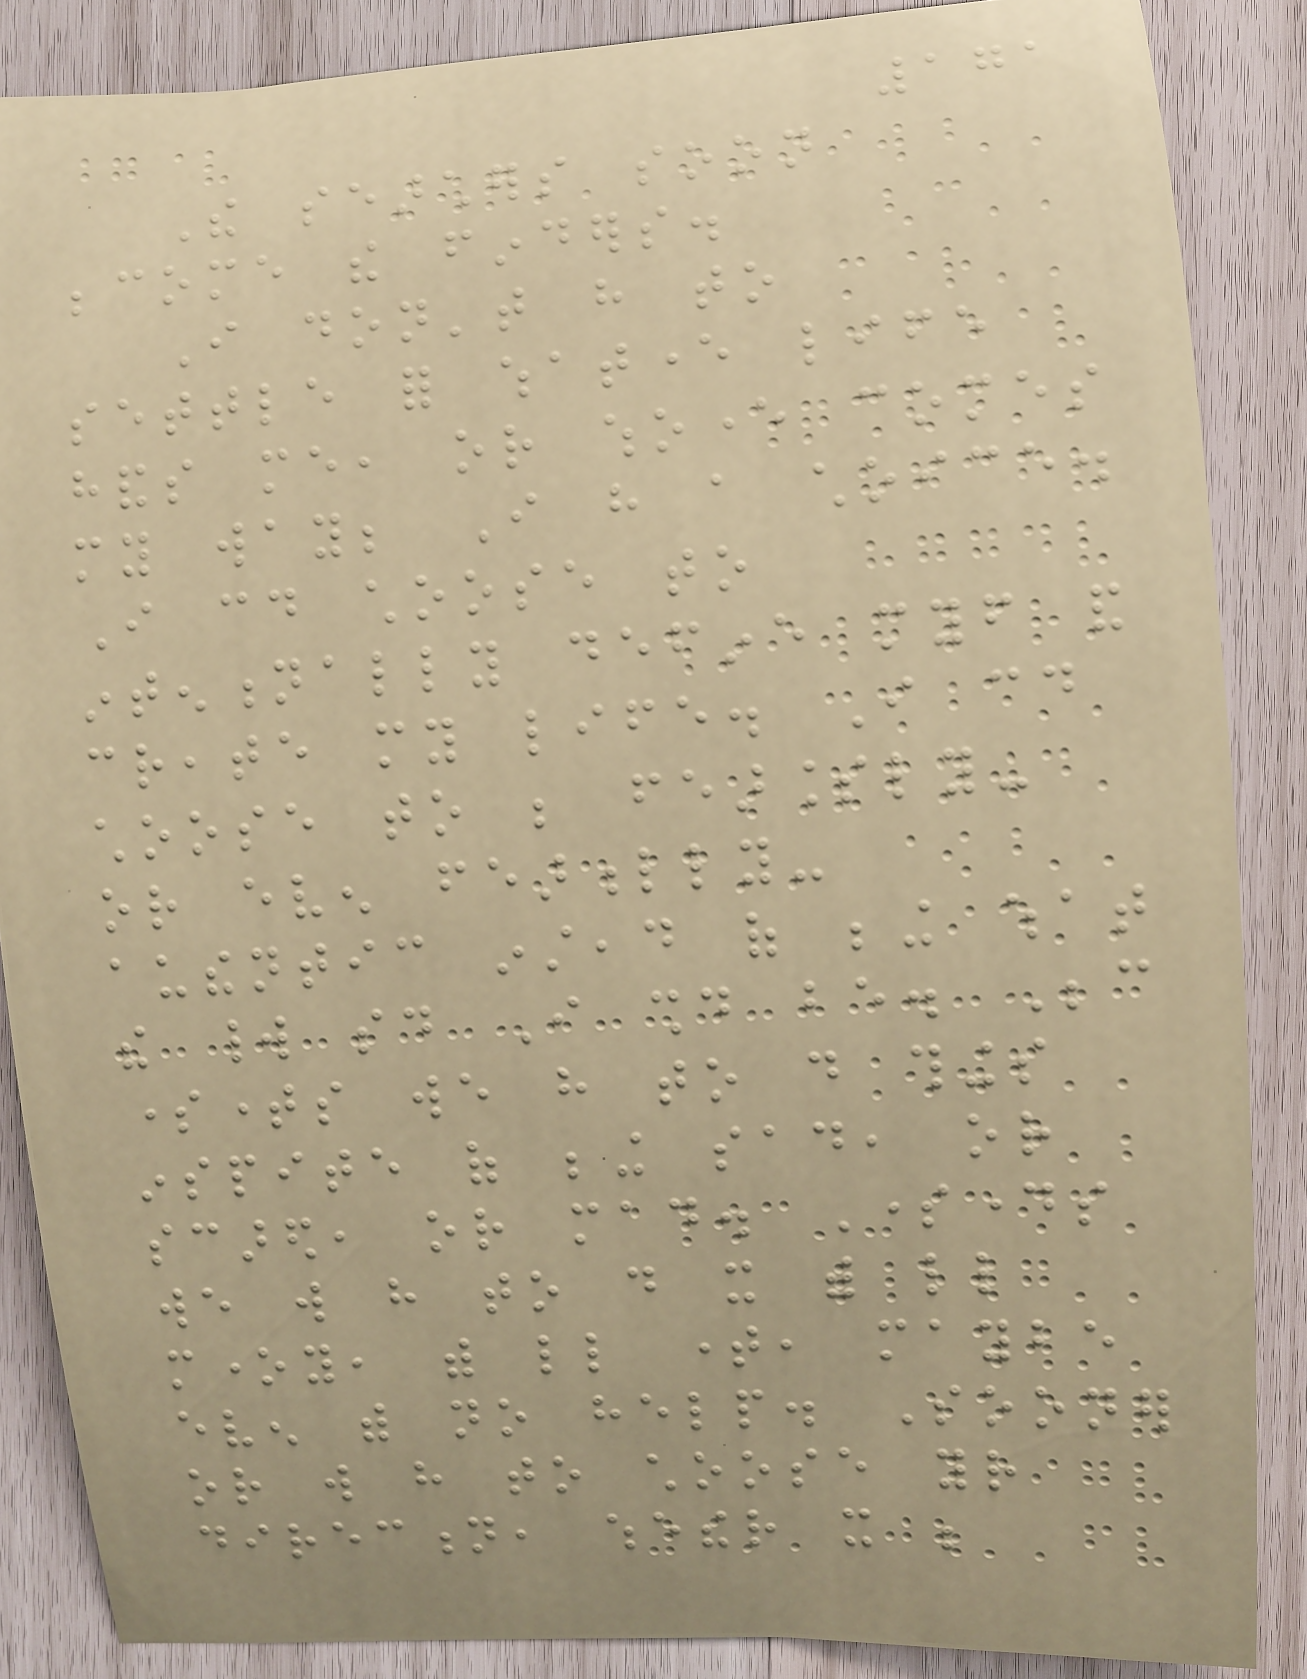171
The searchers soon
become the finders.
I don't have to
settle for whatever life
hands me, or whoever comes
my way; I have a choice.
I could choose to
intentionally define myself and
create my life. I could
choose to be fearlessly-
or even fearfully-
authentic instead of being what
the world said I should be. Because
sometimes we have to do things
inspite of being sad, or
scared, or mad. Somedays
we will have to do it with little
money, with little time, maybe
even with no help. Sooner
or will have to choose your
direction, whether it be
